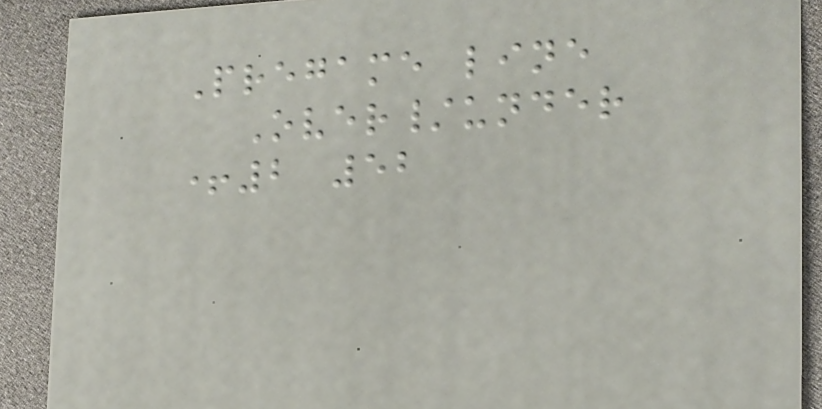Pregame line
Over/under
+2 52
